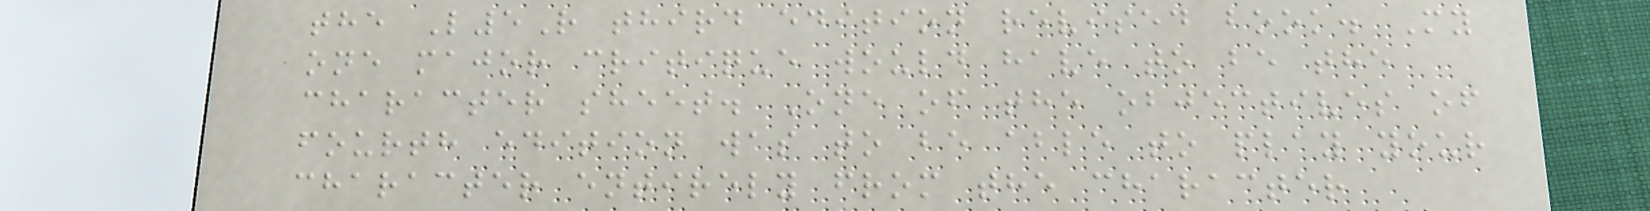the L5R third edition revised book. My
one major critique would have to be the
character sheet. One of the objectives of
fourth edition was to be able to play your
character entirely from the character
